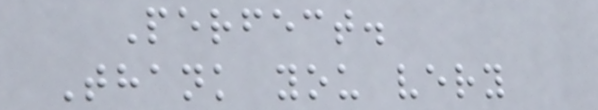Perfect.
Thank you very
